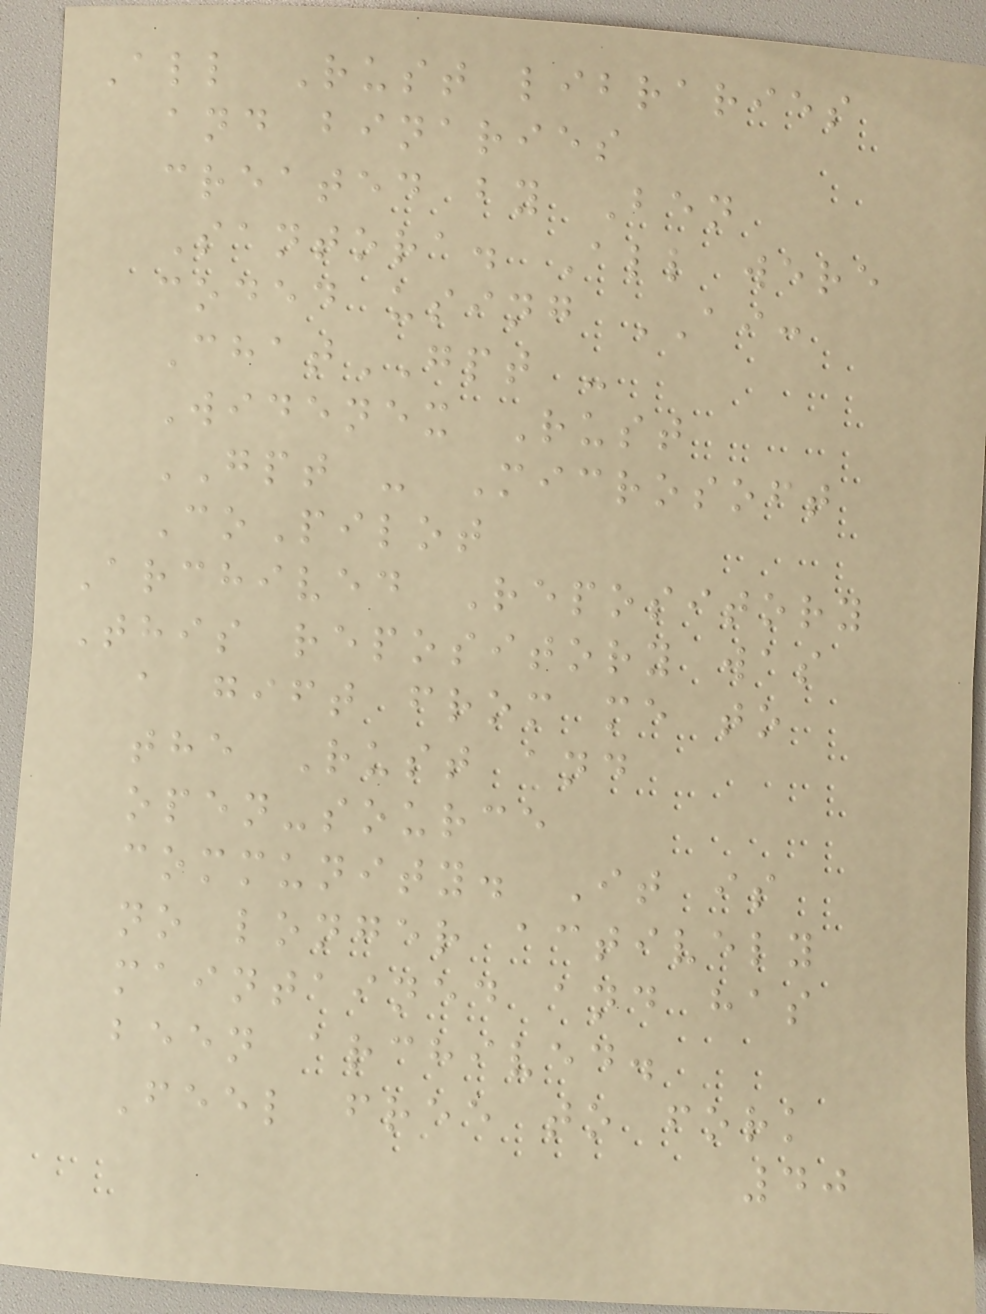All Rust libraries
and binaries
created by Ben
Santora. All were
coded using AI:
ChatGPT -
Widenex Rust
GPT - Microsoft
CoPilot
Archived Repository
This repository was
a gift from me to
the Rust and
open-source
community. It is
no longer actively
maintained and has
been archived.
Feel free to fork
40
